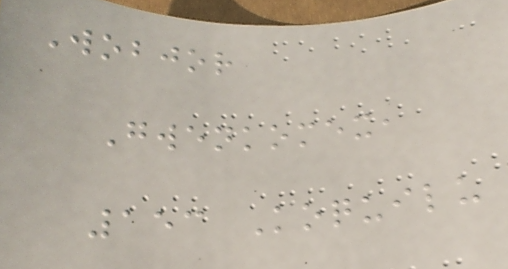Wobjor
Gwenkomex,
153 Koquilu
